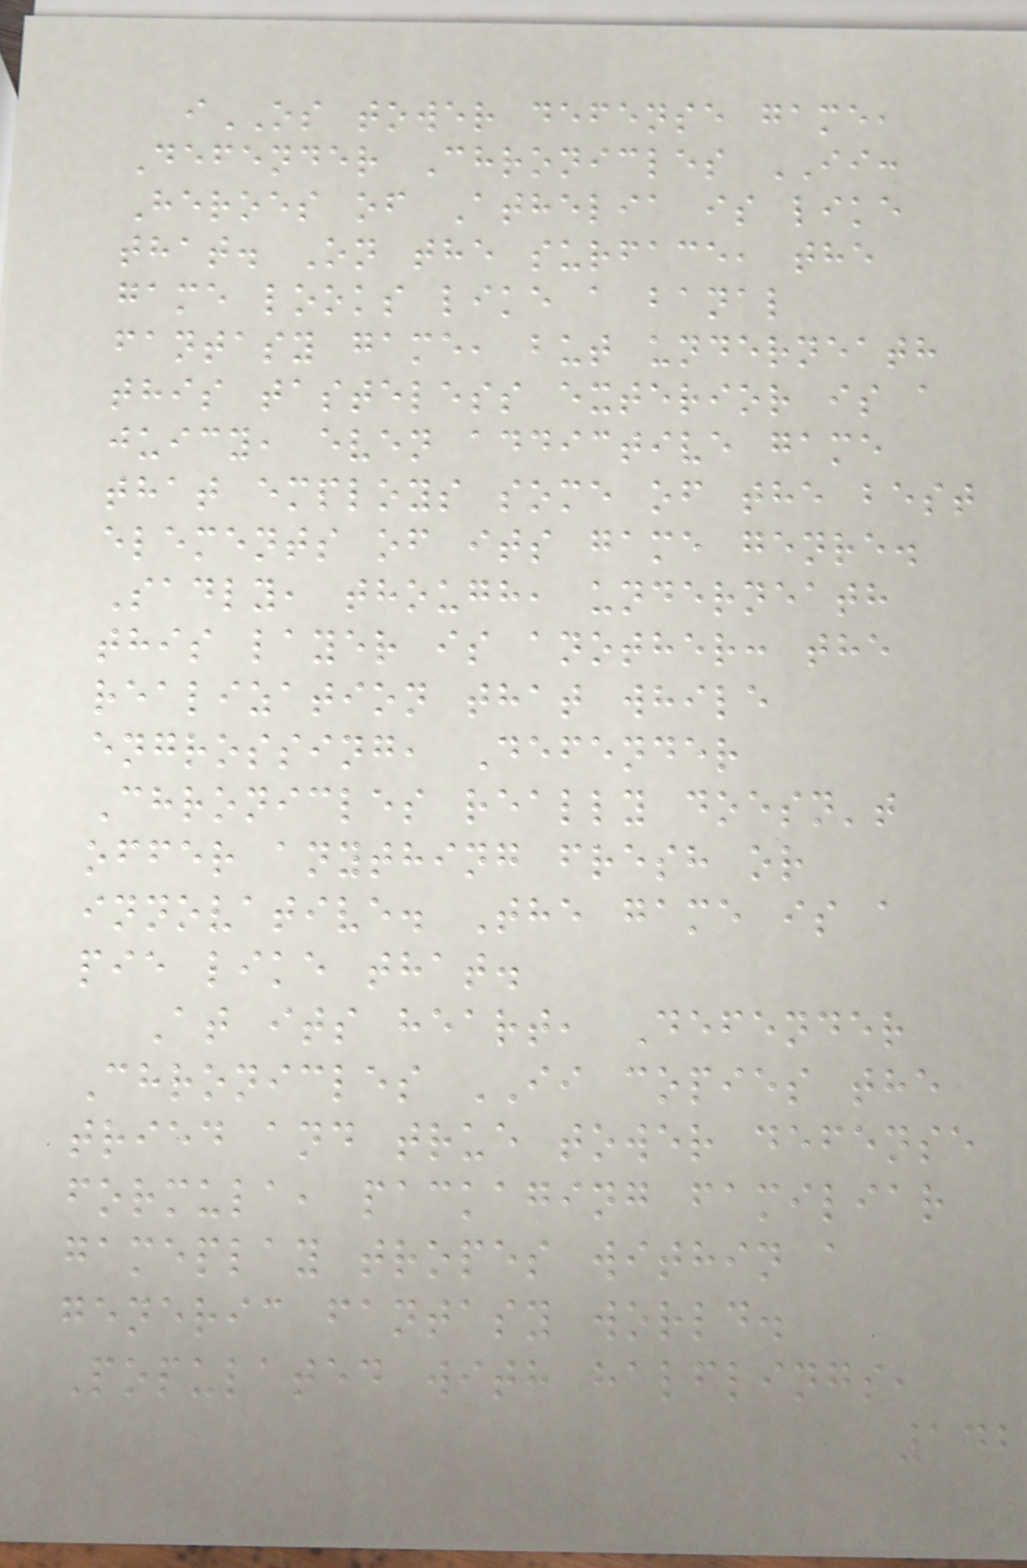iOS tower defense game,
Defender Chronicles II:
Heroes of Athelia is like
that. On the surface, the
game looks like a banal
fantasy game, but underneath
this tasteless exterior is a
juicy, even addictive game
that employs some of the best
elements of its game genre.
Sadly, though, underneath
this layer is another: the
realization that while
engrossing, Defender
Chronicles really doesn't
offer anything fresh or
innovative. The game is a
pie like that.
At its heart, Defender
Chronicles II copies the
tried and true tower defense
formula, packaging familiar
gameplay tropes within a
generic fantasy world.
Populated with halflings,
142
